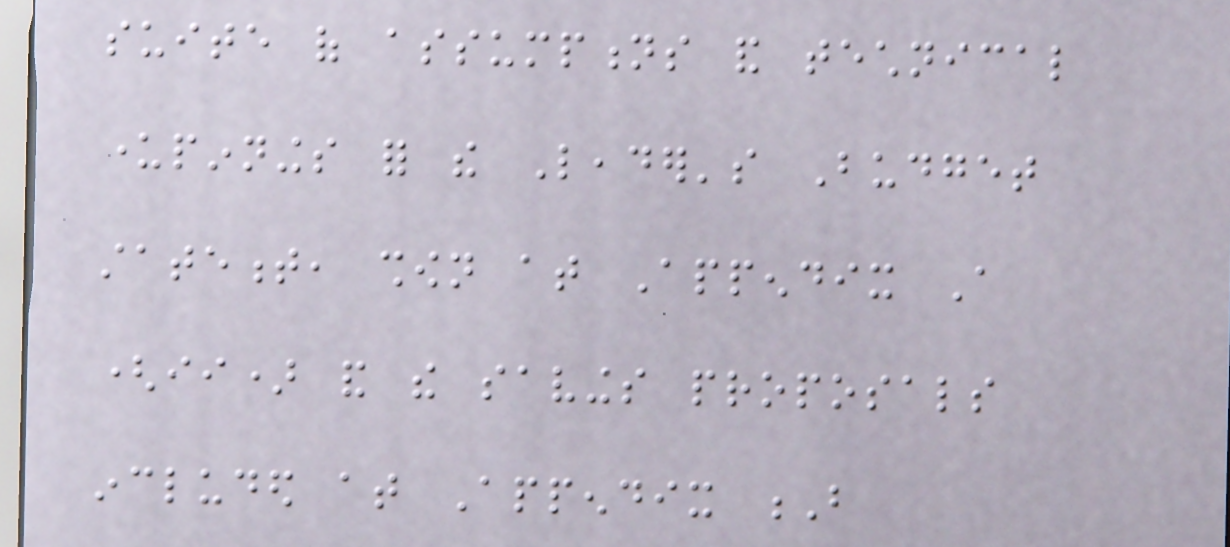suite of assumptions and technical
underpinnings for the Leader's Budget
statement, shown at Appendix A
(ii) and the savings proposals
included at Appendix B
